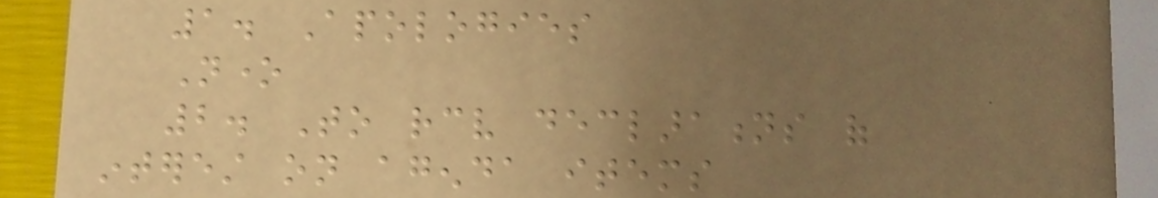1. Apologies
None
2. To receive declarations of
interest on agenda items
